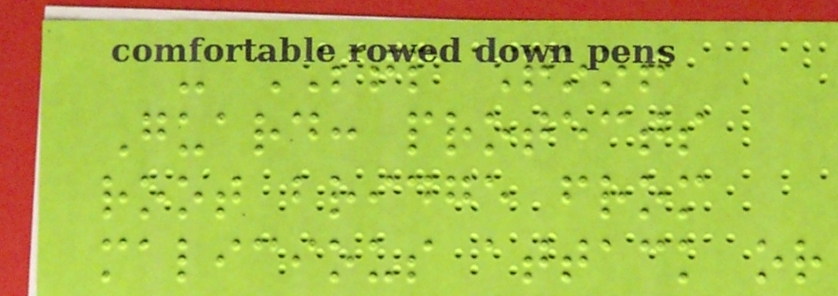- STP Root
Guard: protects
root bridge from
malicious attack or
